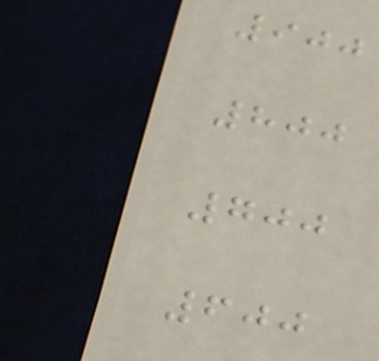900
800
700
600
